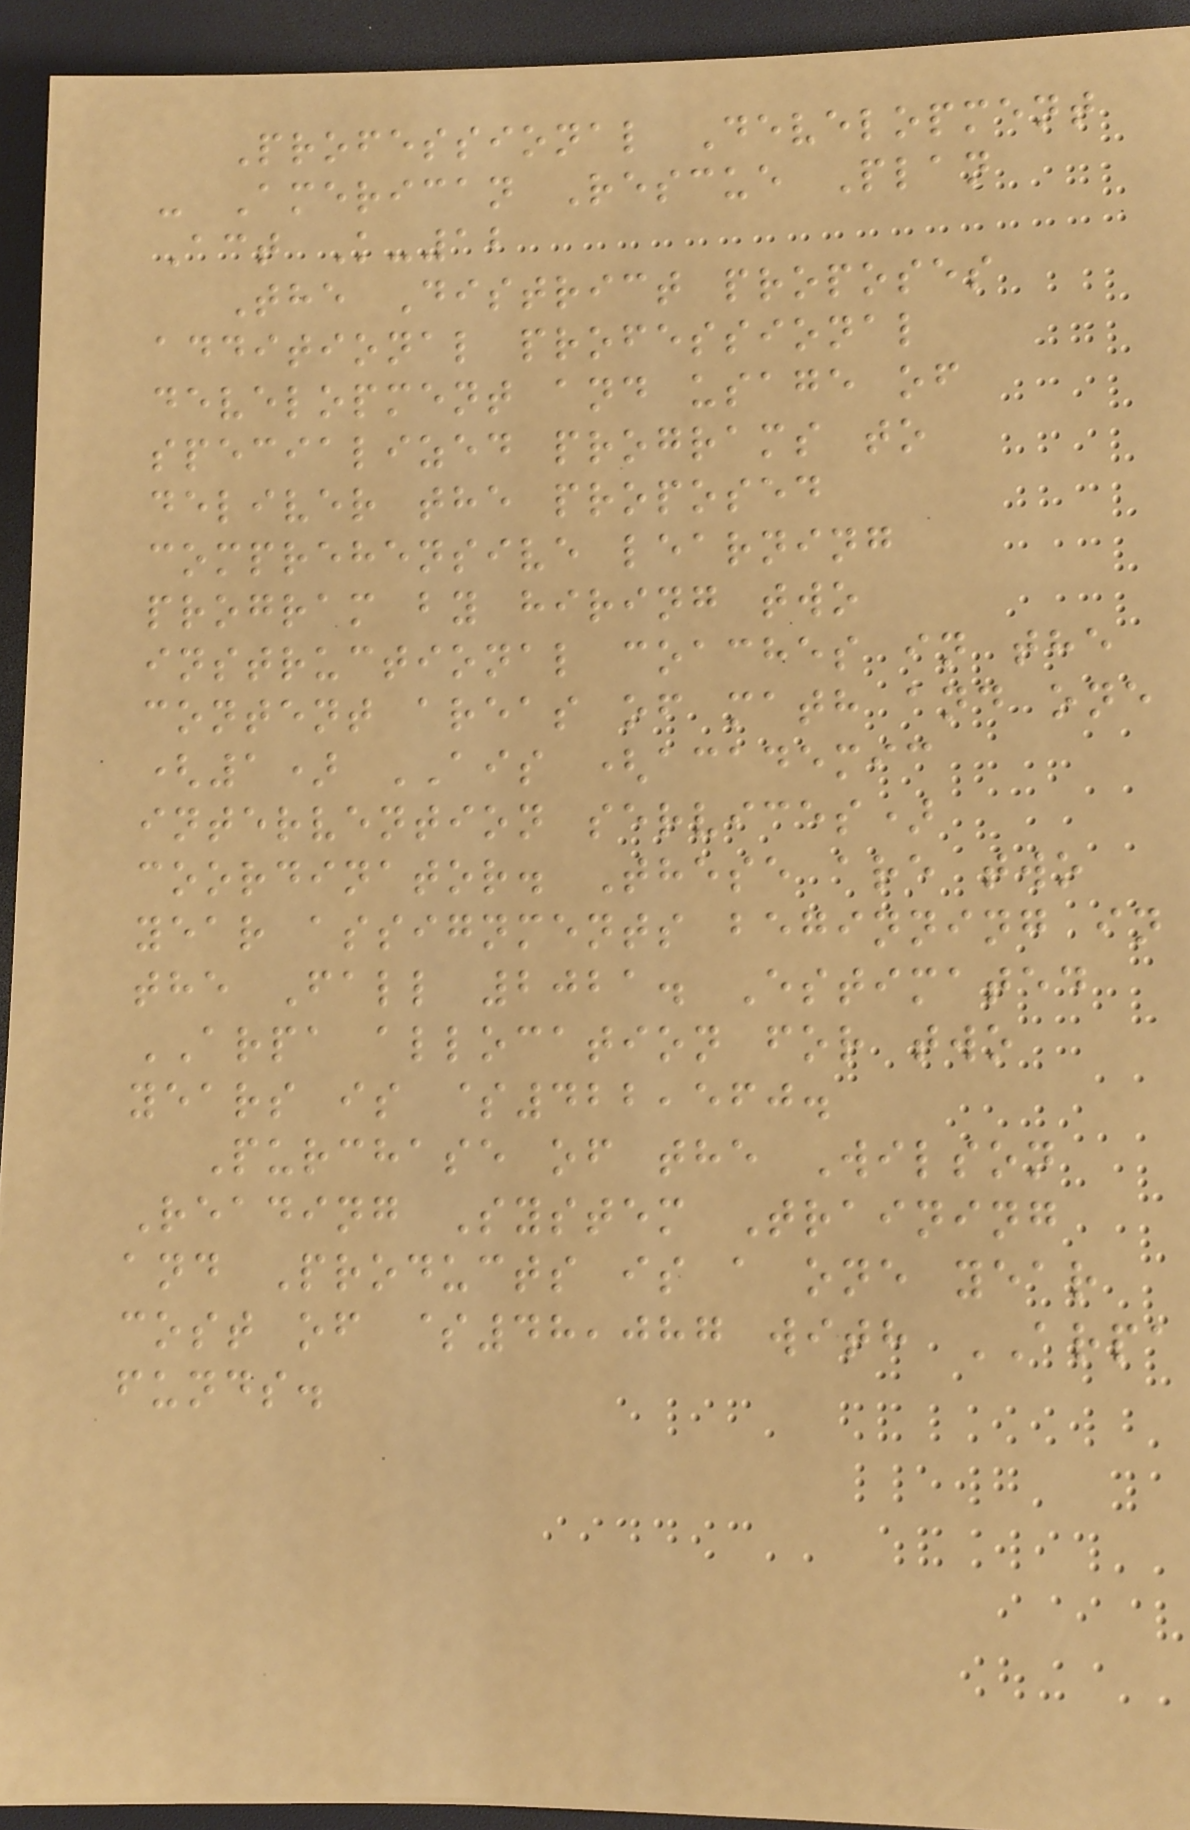Professional Development
- American Rescue Plan
Act K-12
The District proposes
additional professional
development and usage of
specialized programs to
deliver the proposed
comprehensive learning
program by hiring two
instructional coaches in the
content areas of math and one
(1) AIS (academic
intervention services)
coordinator. These are two
year assignments beginning in
the Fall 2021. Estimated
ARPA allocation for two
years is $422,560.
Purchase of the Wilson
Reading System Training
and Products is a one year
cost of $48,087 with ARPA
funds.
